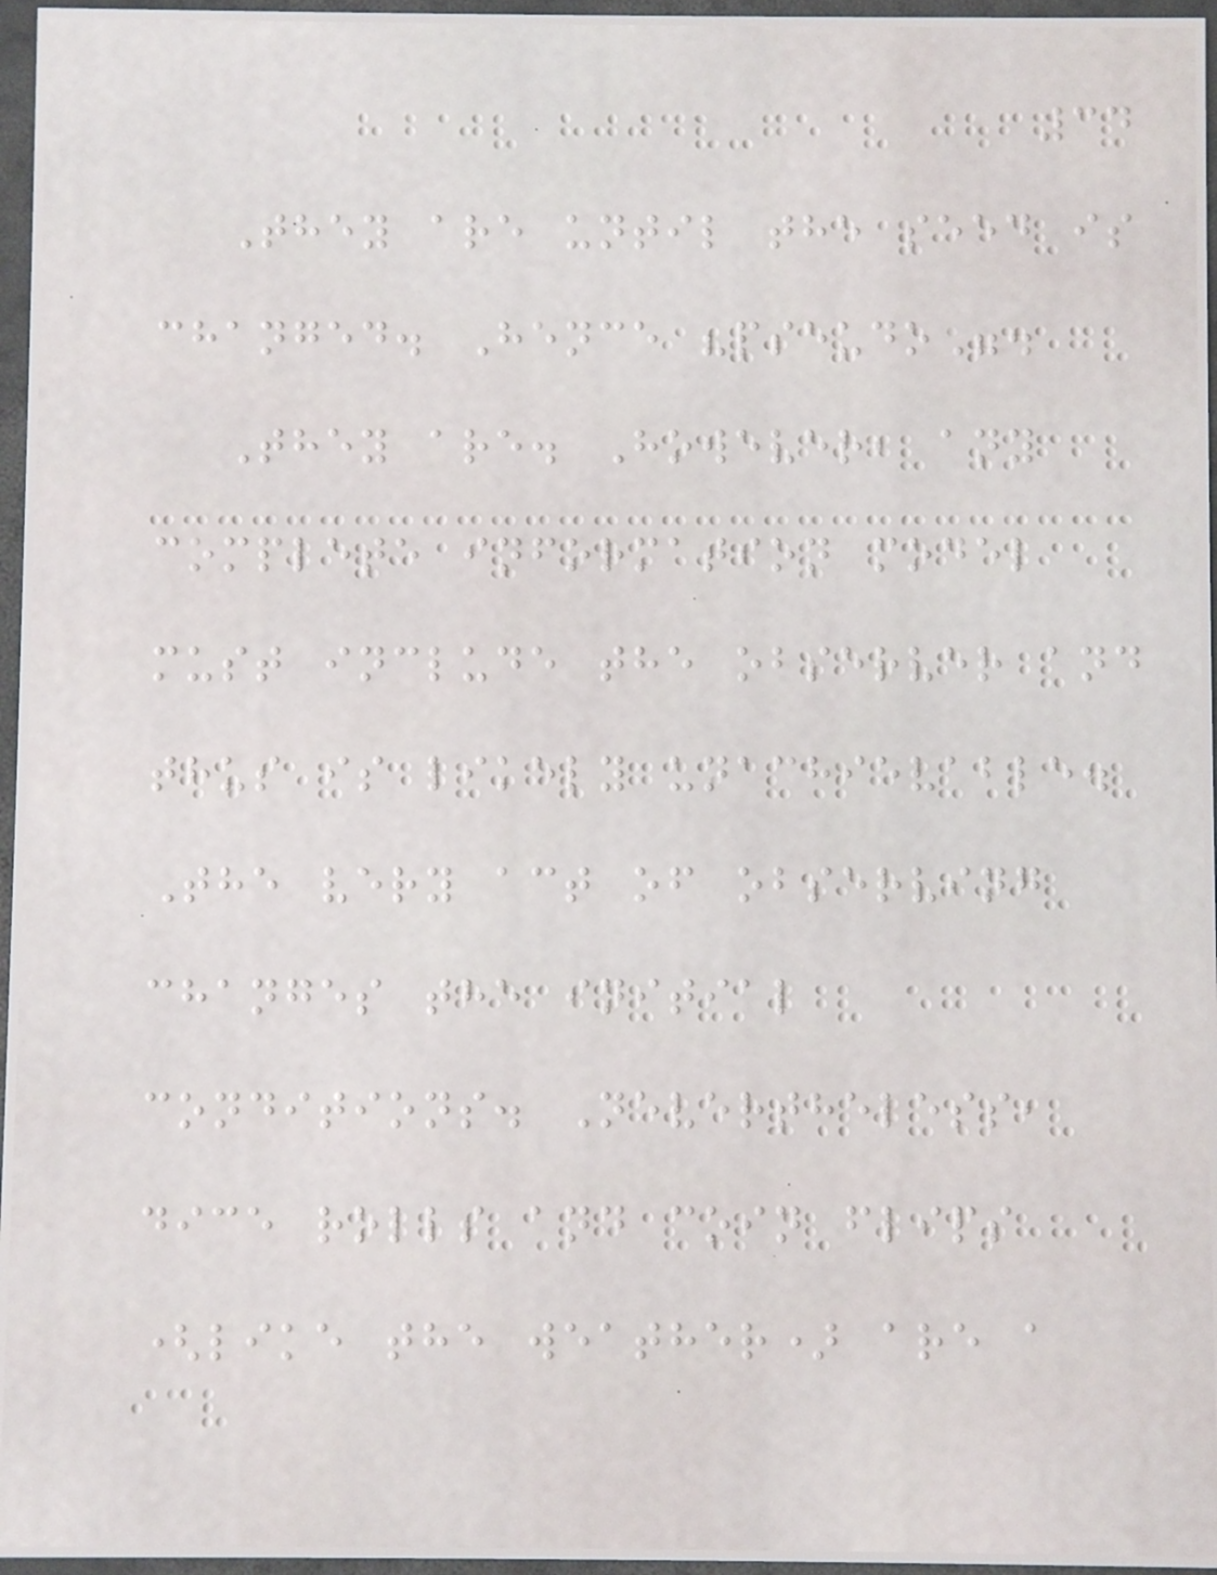34
They are until the seed is
changed. Hence "pseudo".
They are. However, any
complete information model
must include the observer and
thus is likely unachievable.
The very act of observing
changes the initial
conditions. Nevertheless,
dice rolls and coin flips
(like the weather) are a
